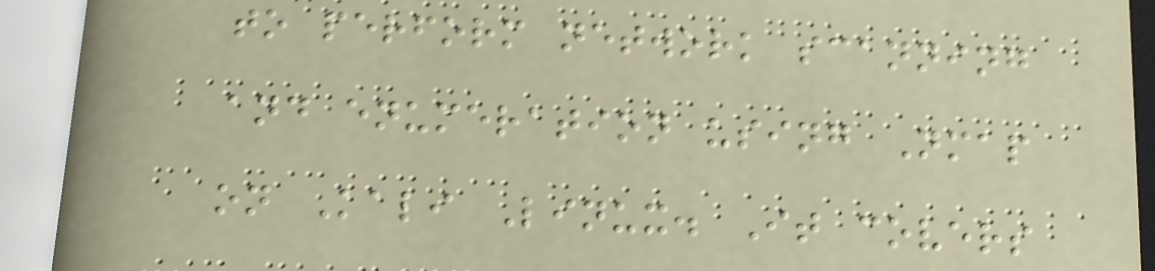to perform network scanning
and enumeration using Nmap
on Kali Linux. It covers
